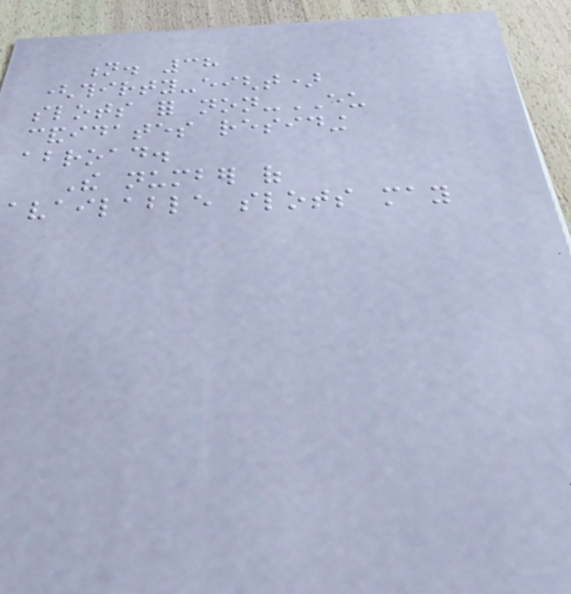n. 38
(thirty-eight)
slots for non-EU
candidates residing
abroad.
The number of
available slots may
